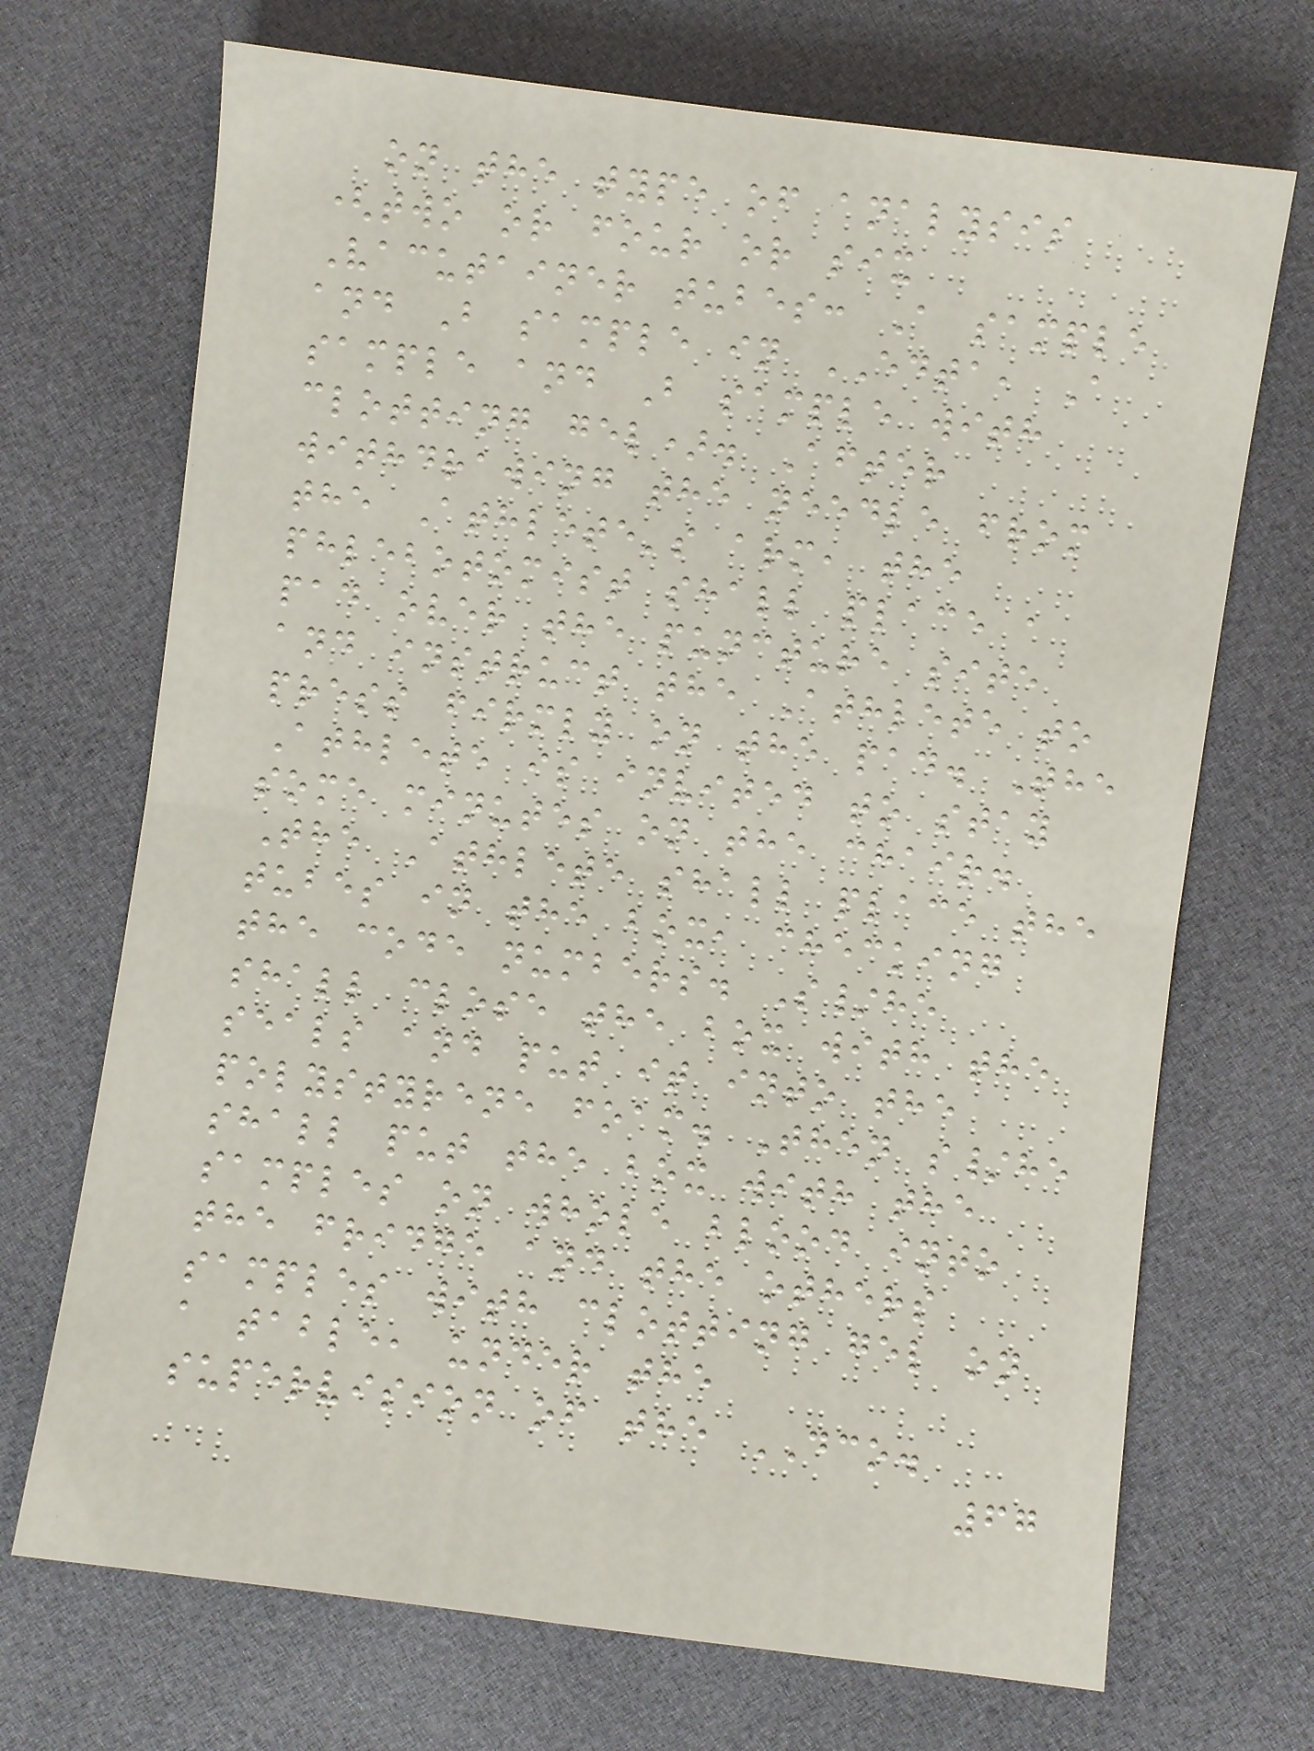on the type of analysis
(two or four or six
Vacutainer tubes: A sample
and B sample in EDTA, A
sample and B sample with
clotting gel). After
withdrawing the needle from
the Athlete's arm, the
phlebotomist shall place a
pad over the puncture site
and instruct the Athlete to
press firmly on the pad. The
Athlete is invited to stay
some minutes on the chair.
The Athlete shall place the
tubes in the box, checking
the code numbers. S/he
shall close the box with the
seals and put it into the
polystyrene foam. Then s/he
shall put the box with the
samples on whole blood into
the fridge and the others
samples with clotting gel on
a table, under the
supervision of the DCO.
67
